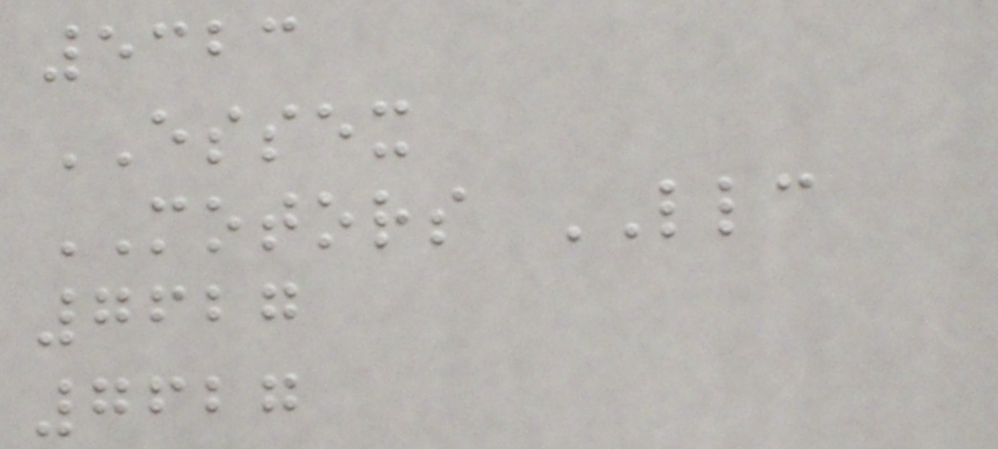5323
ESSEX
MOTORS LLC
7627
7627
